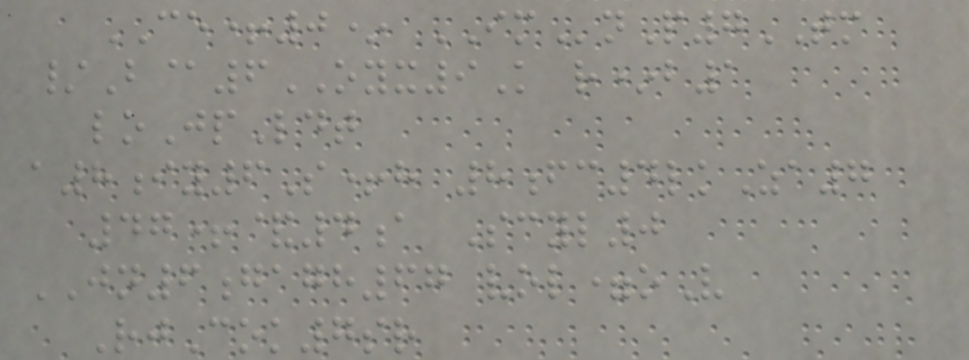CE+0* IMnP7TM
/B@6OYX9K r*b1
loJpLdt
a8iy6S+h 8fc4lkZa7
47+&4a Scyl0
JN6gagh67 vol=oV
RjCok7sr
